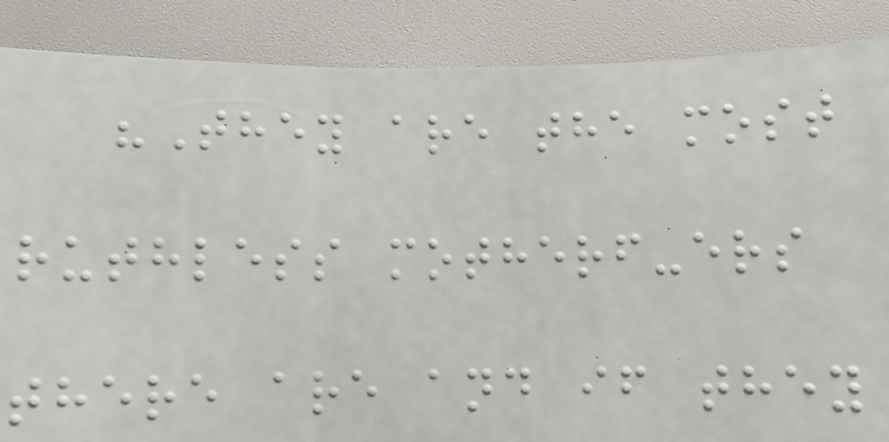"They are the most
ruthless motherf-ers
there are and if they
